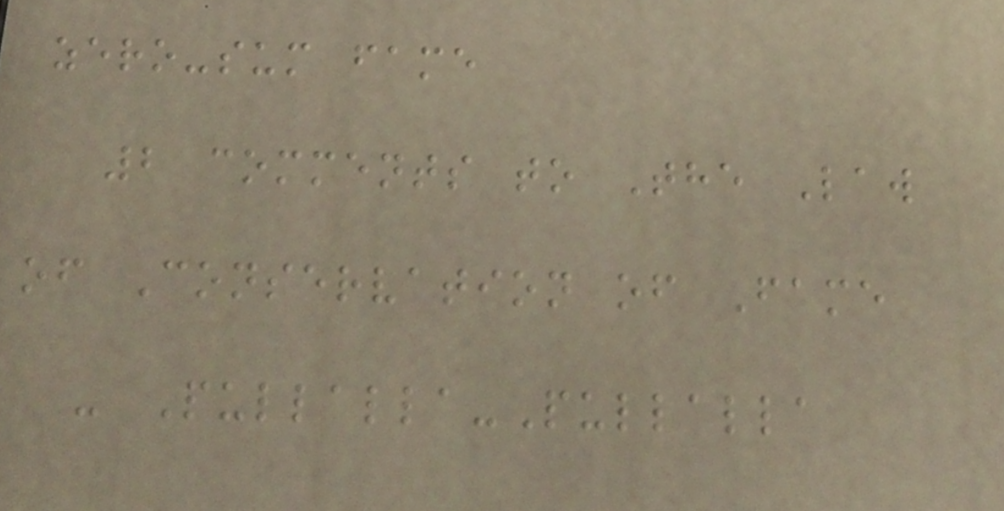zero-sum fame
2 comments to The Law
of Conservation of Fame
- Pullalla-Pullalla
